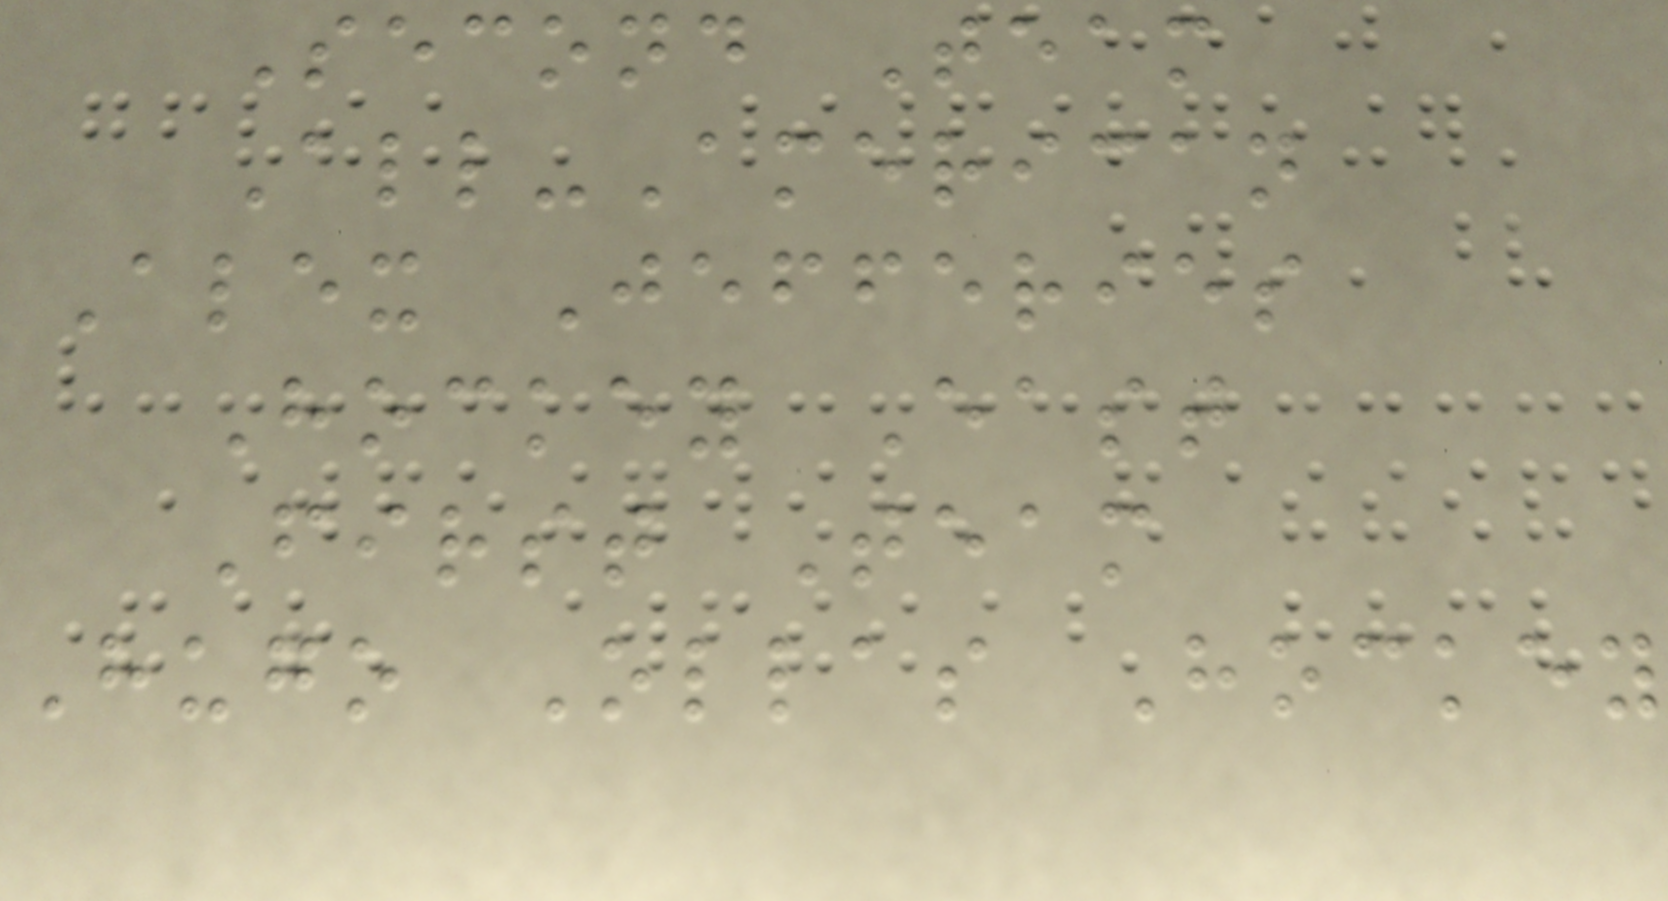Second Team
All-American
Alex Jefferies
Hockey East
First Team
Hugo Ollas Hockey
